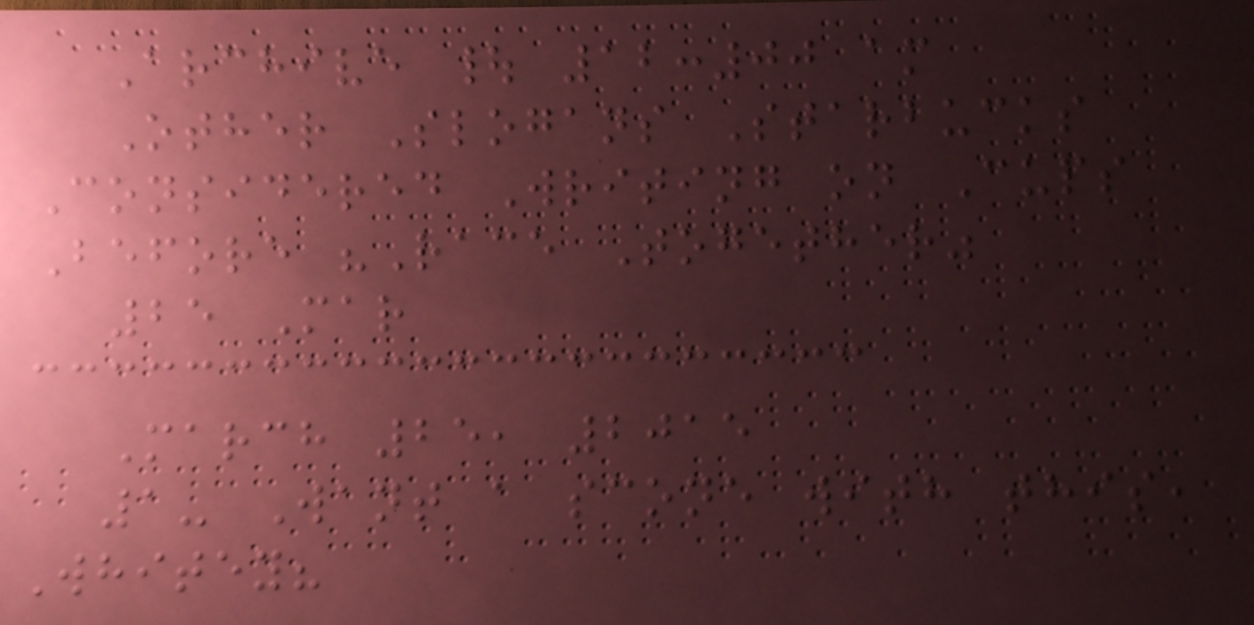Archive | 12:00 am
Other Slogans Starbucks
Considered Writing on Cups
Before "Race Together"
25 Mar
March 25, 2015
1- Want a scone with this,
Whitey?
